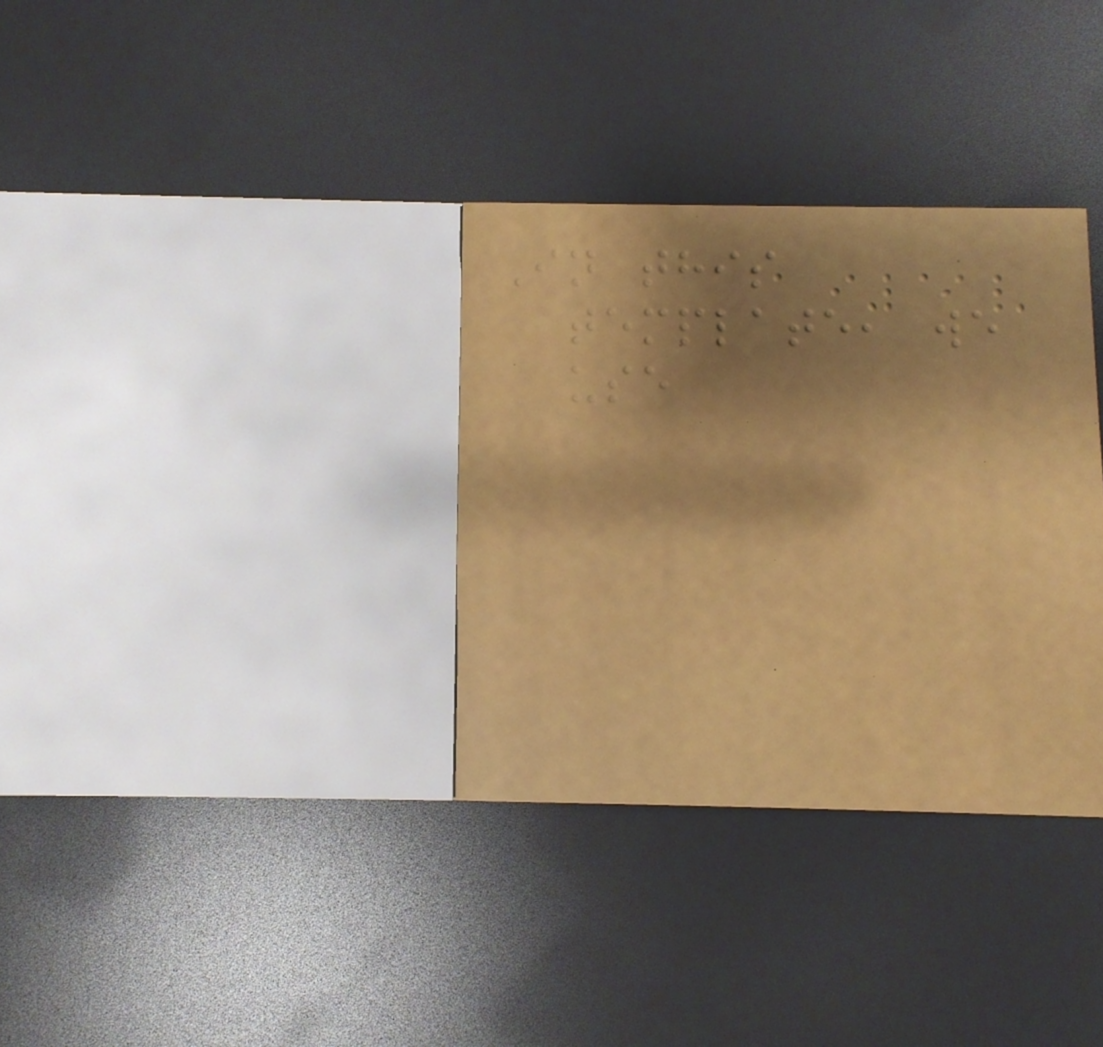In this
template, we
use
